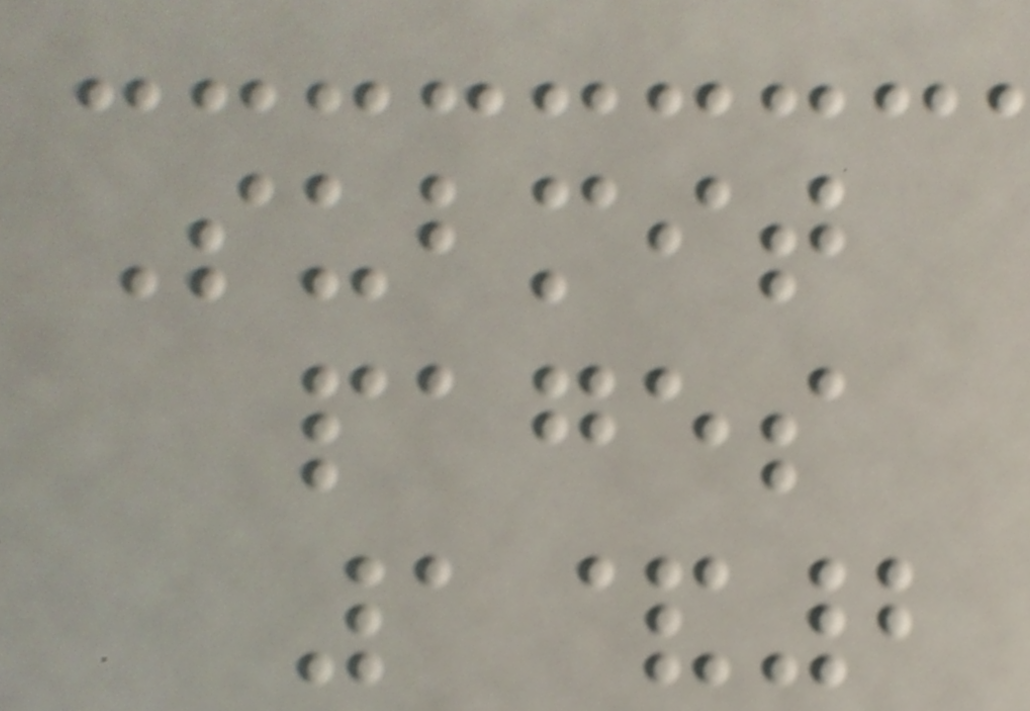Submit
pages
1&2
